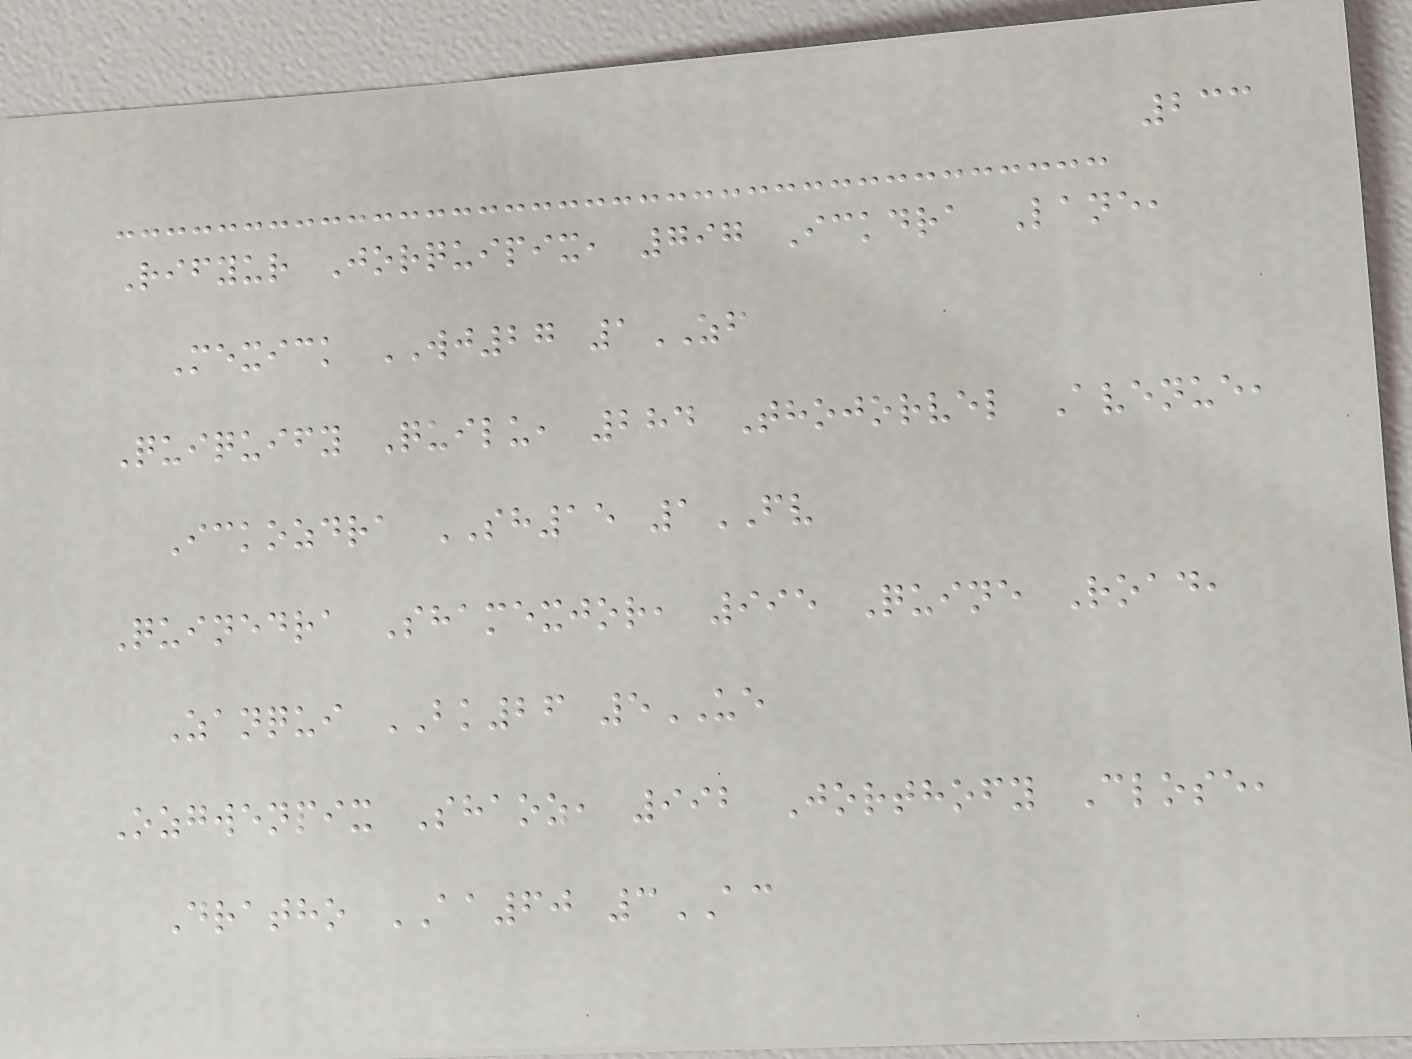233
Rifyur Jorquipix, 797 Ickdra Lane,
Mexick WJ27 1ZF
Quiquify Quilu, 284 Thojorvel Avenue,
Ickozdra SH15 1FV
Quinedra Shamexjor, 995 Quine Road,
Zanqui BK26 5UE
Ozgwenpix Shaoz, 992 Jorthofy Close,
Dratho AA60 3AC
